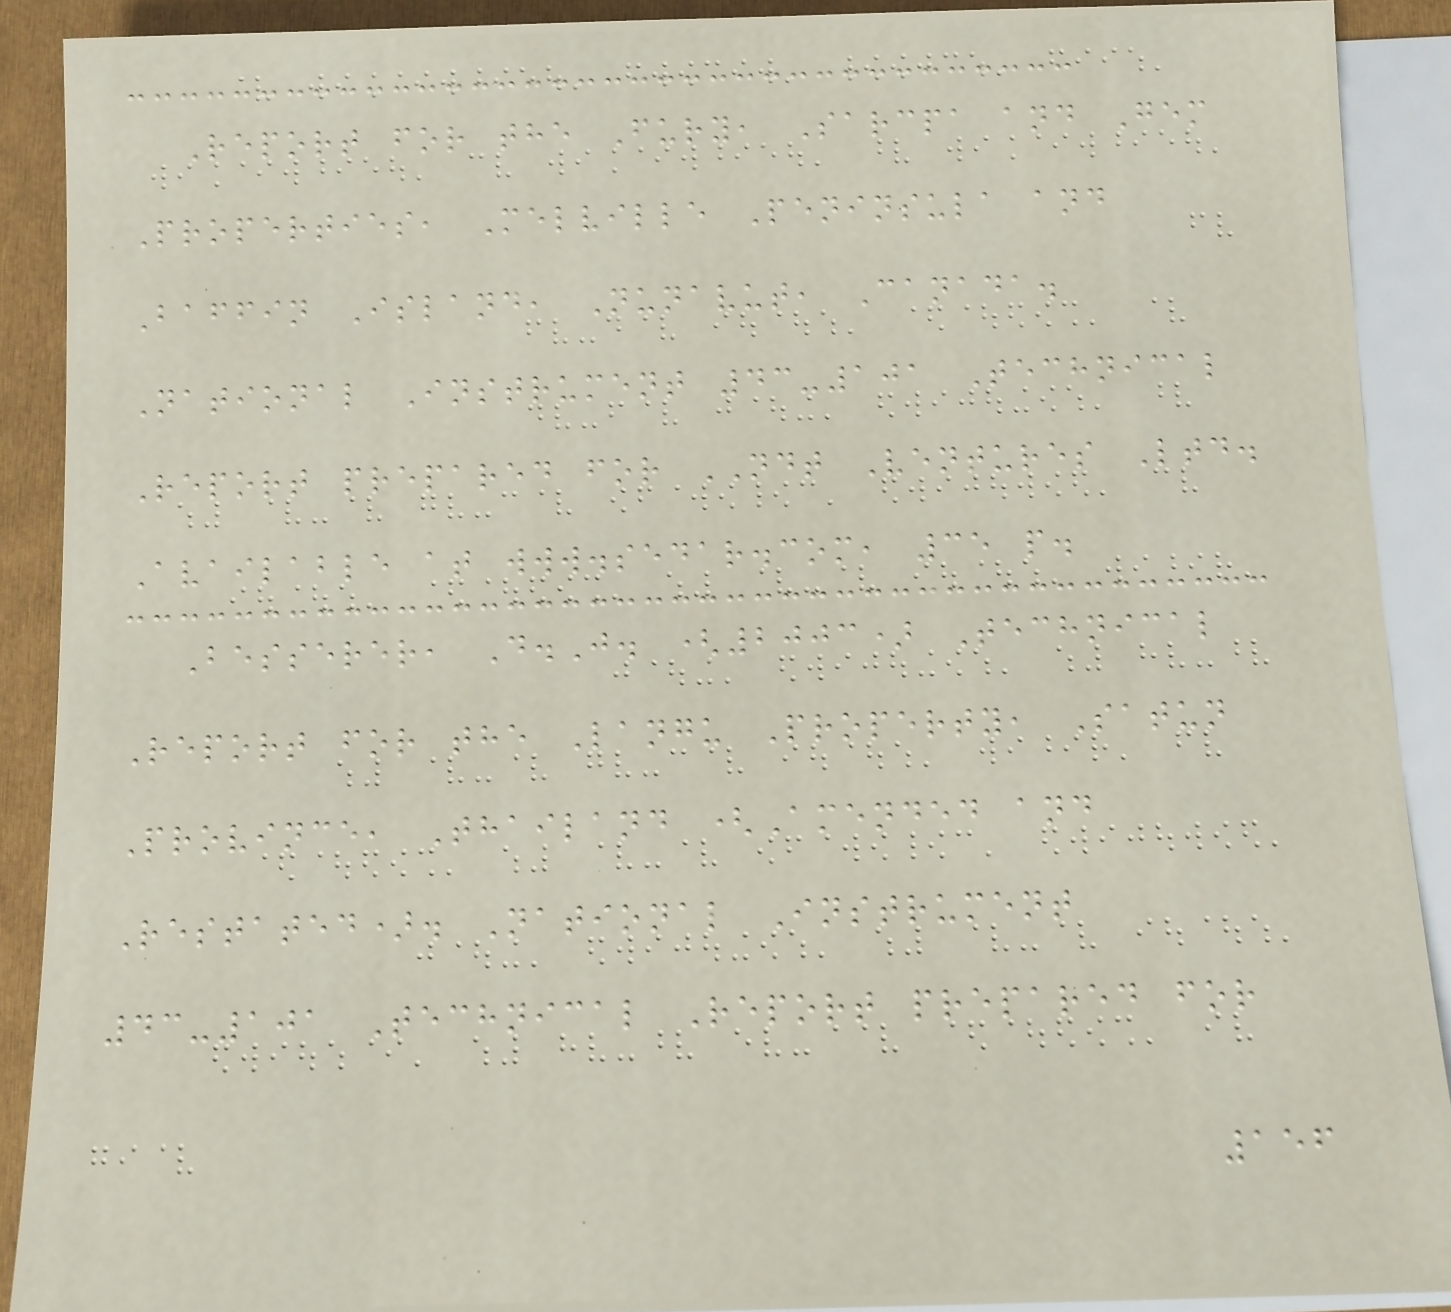Report for the Fury, Sarcpa and Gem
Properties, Melville Peninsula and
Baffin Island, Nunavut, Canada.
National Instrument 43-101 Technical
Report prepared for NDT Ventures Ltd.
Available at www.sedar.com, 35 p.
Besserer, D.J. (2003) Technical
Report for the Langu Property, Satun
Province, Thailand (Amended and
Restated). National Instrument
43-101 Technical Report prepared for
156
